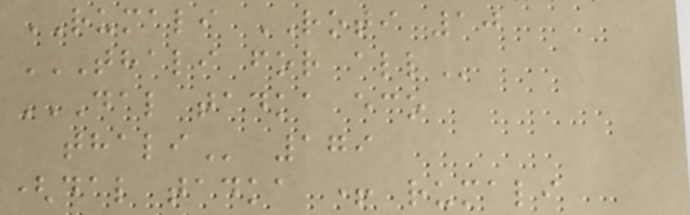RUMALI ROTI 10
THALI FOR ALL
DAL TADKA ECO
THALI 179
(dal tadka + rumali
